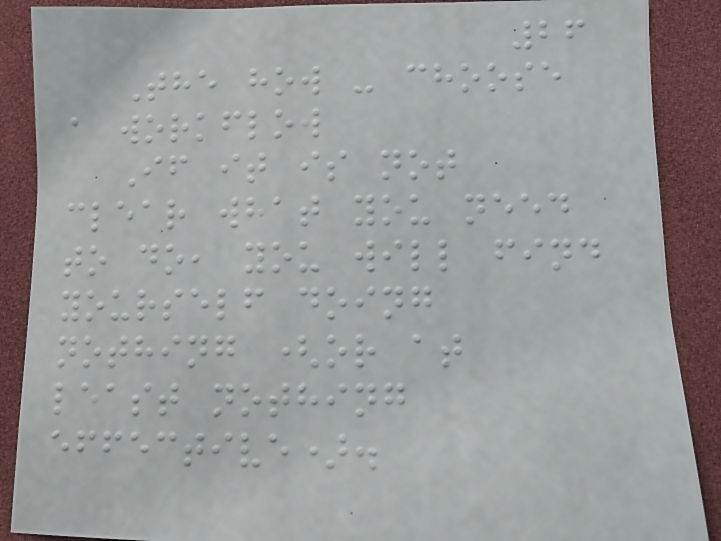26
The how - choose
a workflow
If it is not
clear what you need
to do, you will find
yourself doing
nothing (or at
least nothing
effective).
